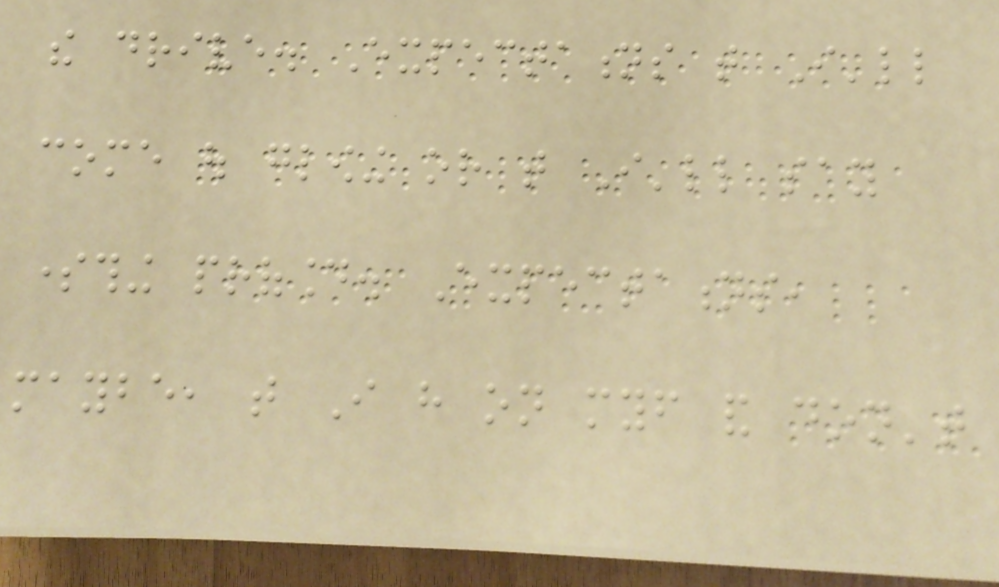the drive. Expectations that I'll
come out glowing or that I'll say
something profound. Expectations,
maybe, that I have on myself and don't
